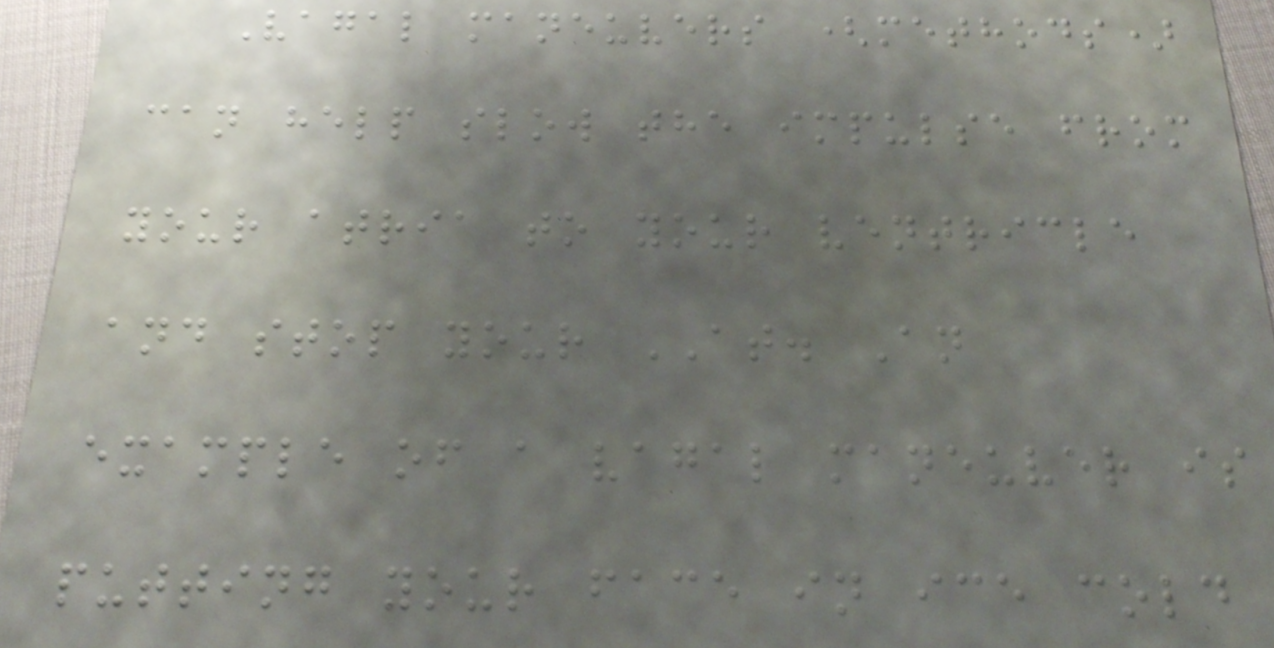Vagal maneuvers (methods)
can help slow the impulse from
your atria to your ventricle
and stop your AT. An
example of a vagal maneuver is
putting your face in ice cold
